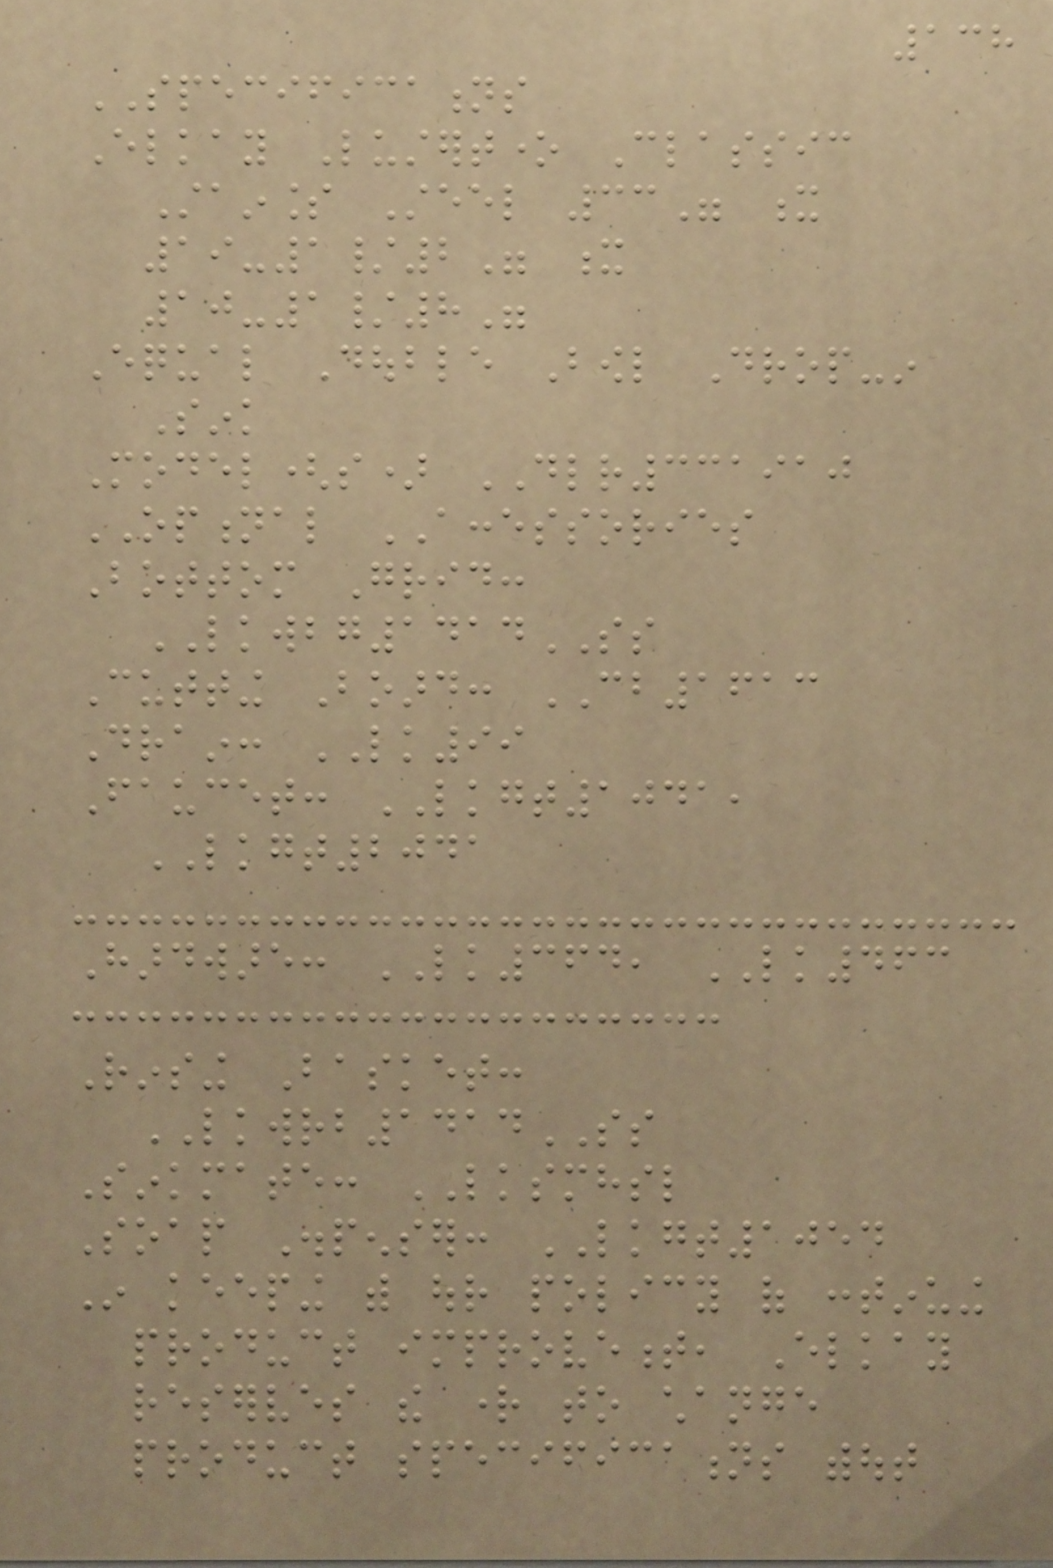138
SPECIFICATIONS
Elkay Lustertone Classic
Stainless Steel 33" x
19-1/2" x
10-1/8"
Equal Double Bowl Drop-in
Sink
Model(s) DLR331910
OPTIONAL ACCESSORIES
Bottom Grid:
LKWBG1414SS
Cutting Board: CB1613
Drain: LK99
Faucet: LKGT1041,
LKGT2041
Hardware: LK364, LK463
Rinsing Basket:
LKWRB1414SS
Sinkmate: LKSMHSL
Soap Dispenser: LKGT1054
In keeping with our policy of continuing
product improvement, Elkay
reserves the right to change
product specifications without
